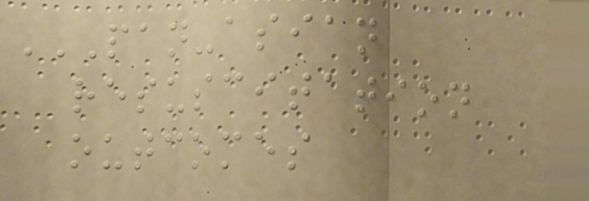PAN-ASIAN
RESUSCITATION
OUTCOMES
